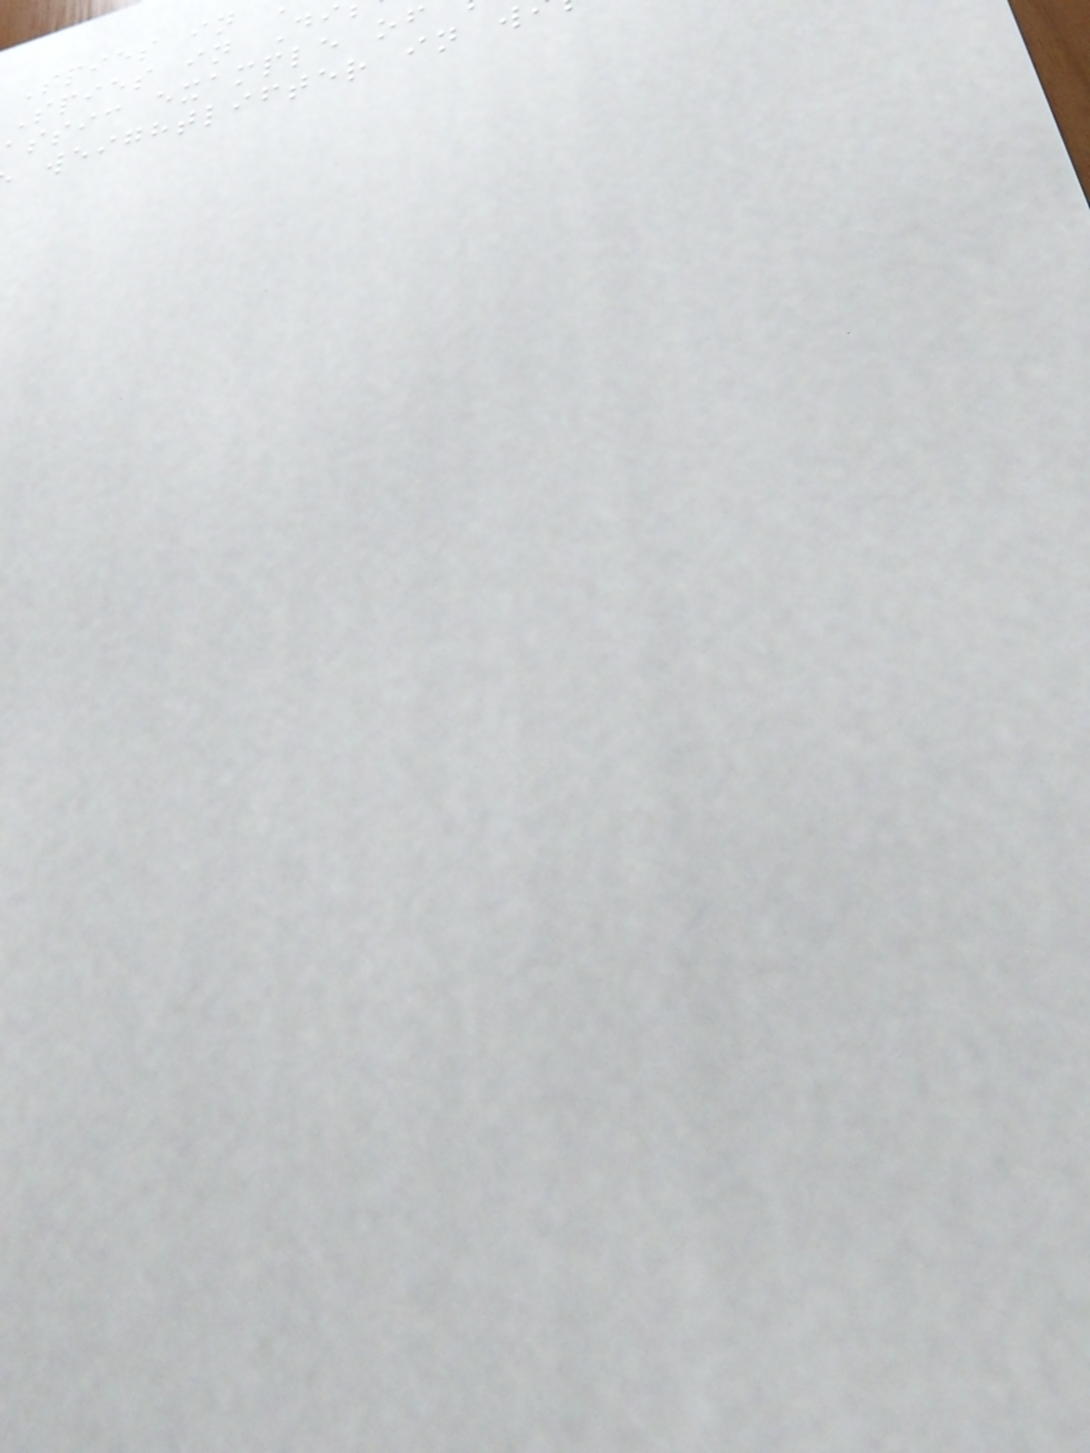Spies in
Spies in Di
assic example of
weightlifter in w
